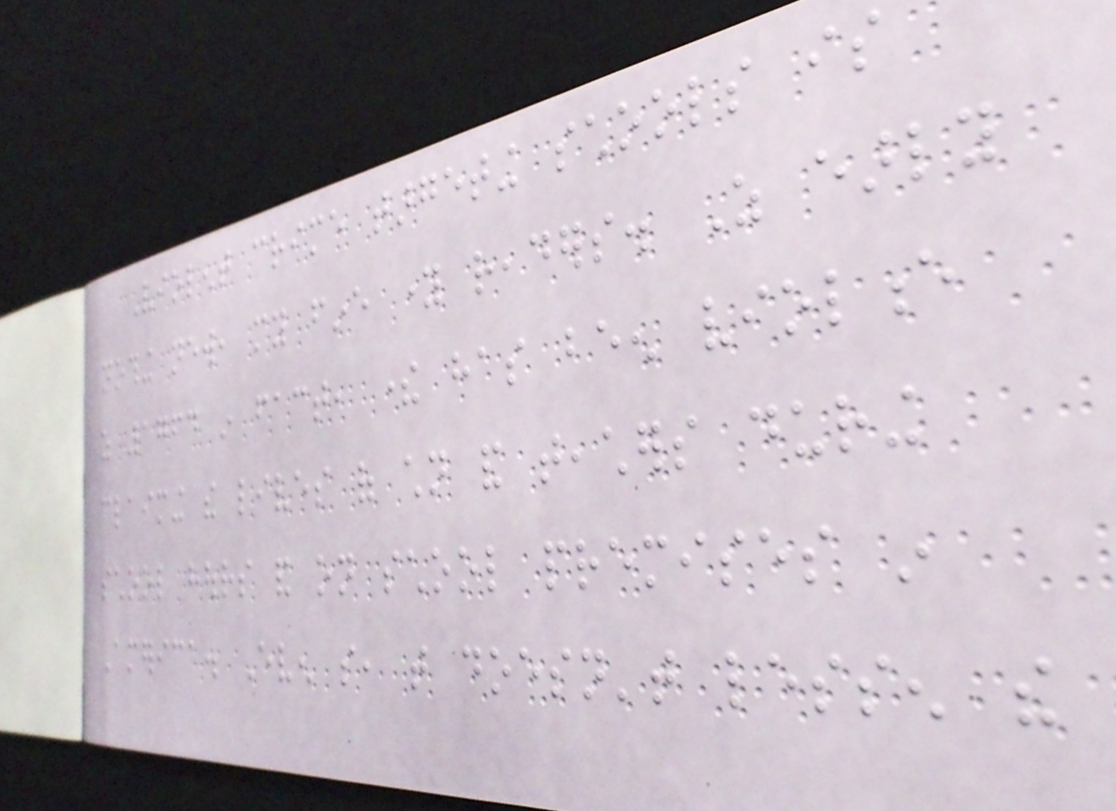Violent crime targeting schools is
nothing new, my fine young readers. As early
as 1764 in fact, there has been violence
claiming the lives of children and teachers during
school hours and on school premises in
America. Even so, that doesn't lessen the
